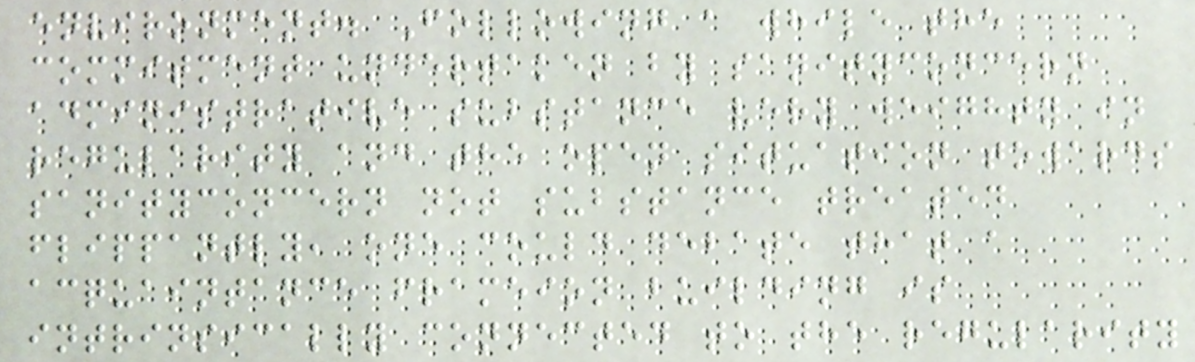environment. Following a while the
commitment undertaken by sanityconcern
administrative substance very weighty in
regularity and the open situation towards
sanityconcern not substance treated
flippantly, one could debate that a
acquaintance frameion building is
intrinsically connected to the regularity
